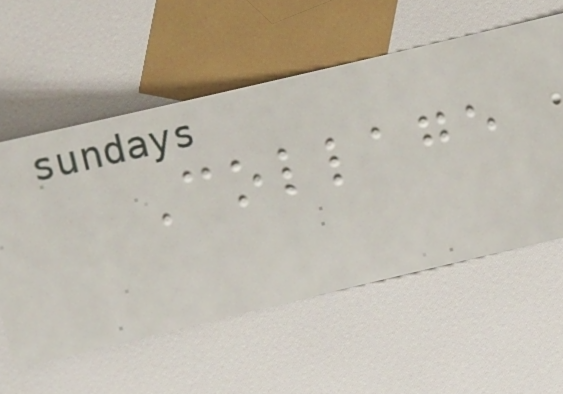Collage
